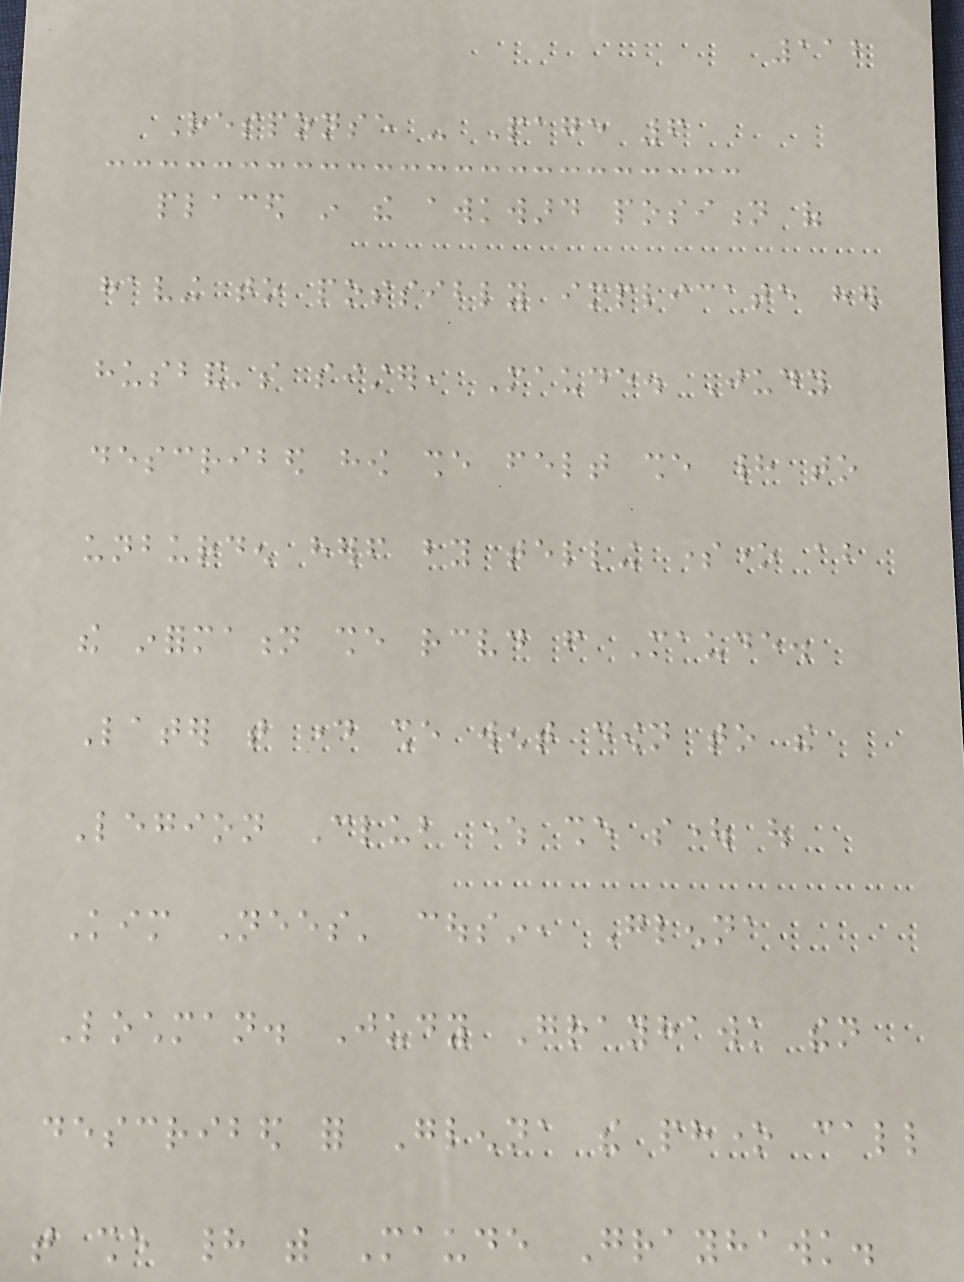112
Response - Page 6
placed in the awkward position of
having to possibly implicate her
husband's sister, Maude. Judy
described how she felt she had to
unburden herself by telling someone about
the information she received from Maude.
Later that day she went down to the
Legion Club where she sought out
Kim Nees' cousin, Glenna
Lochman. Judy Grayhawk then
described for Glenna the phone call
that she had with Maude Grayhawk.
